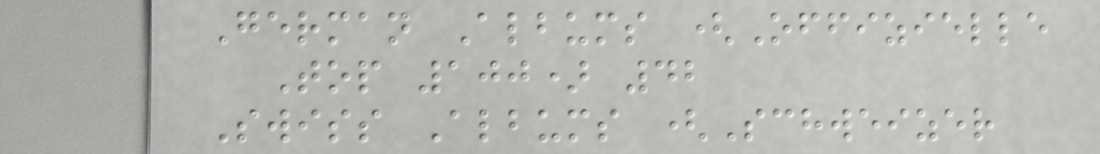German Albums (Offizielle
Top 100) 42
Swiss Albums (Schweizer
